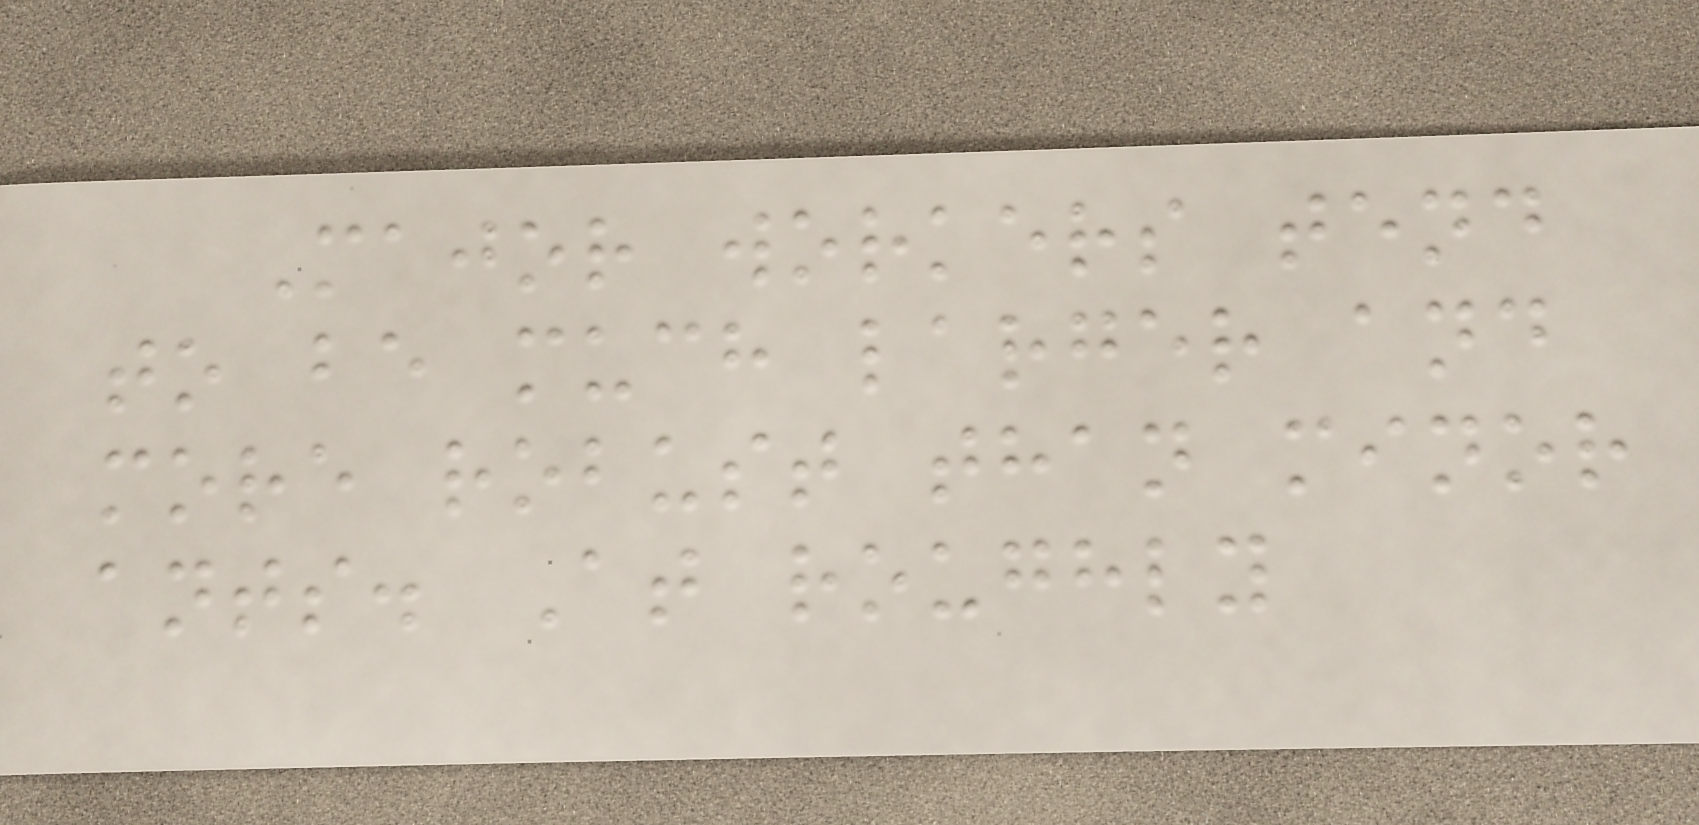Major workers tend
to be much larger and
more robust than minor
ants. At roughly
